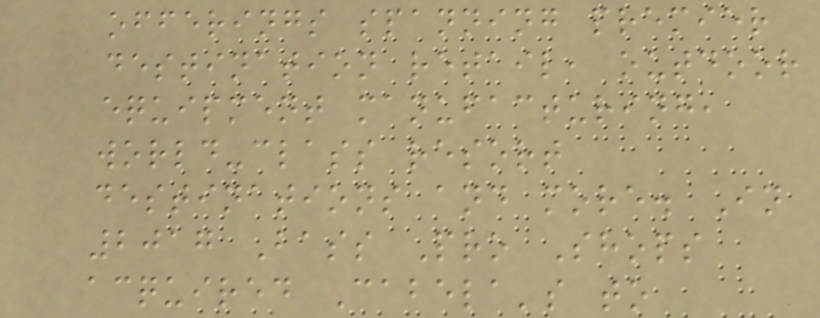offerings spanning premier
destination retail, outdoor
equipment manufacturing,
world-class resort
destinations and more. In
2017 Bass Pro Shops
acquired Cabela's to
